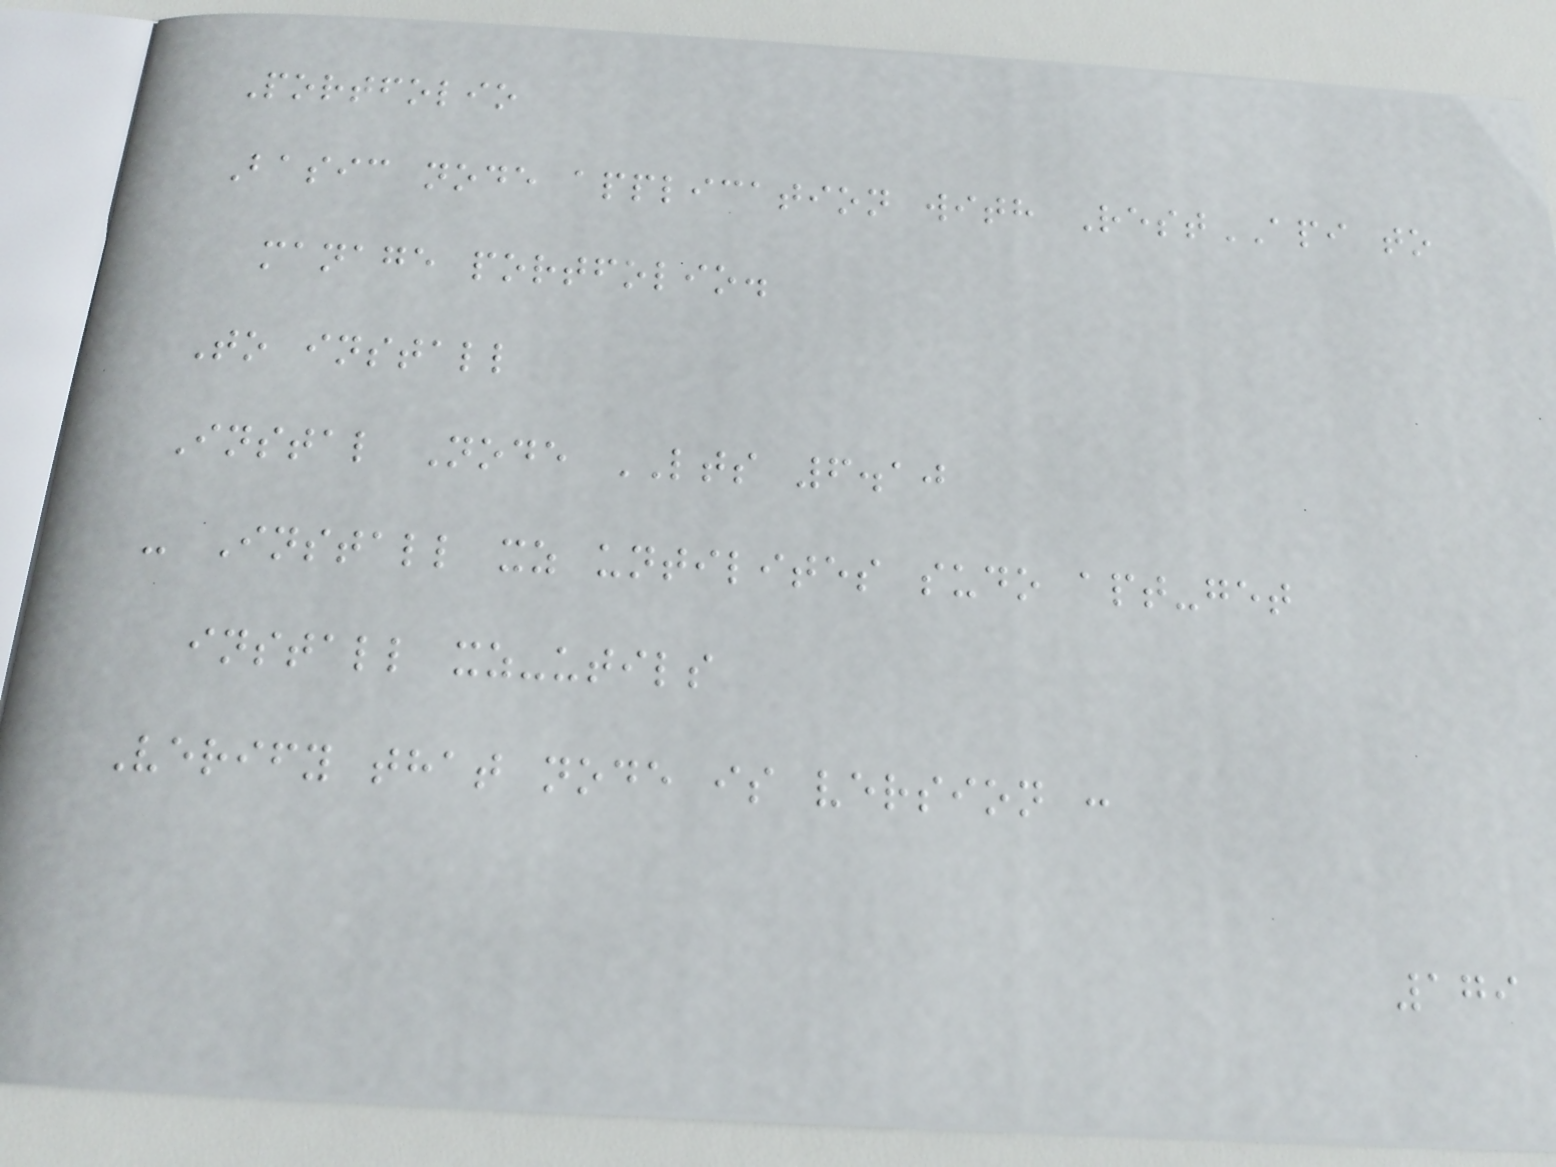Portfolio
Basic node application with RestAPI to
manage portfolio.
To install
Instal Node LTS 6.10
- Install xz untilites sudo apt-get
install xz-utils
Verify that node is version :
179
